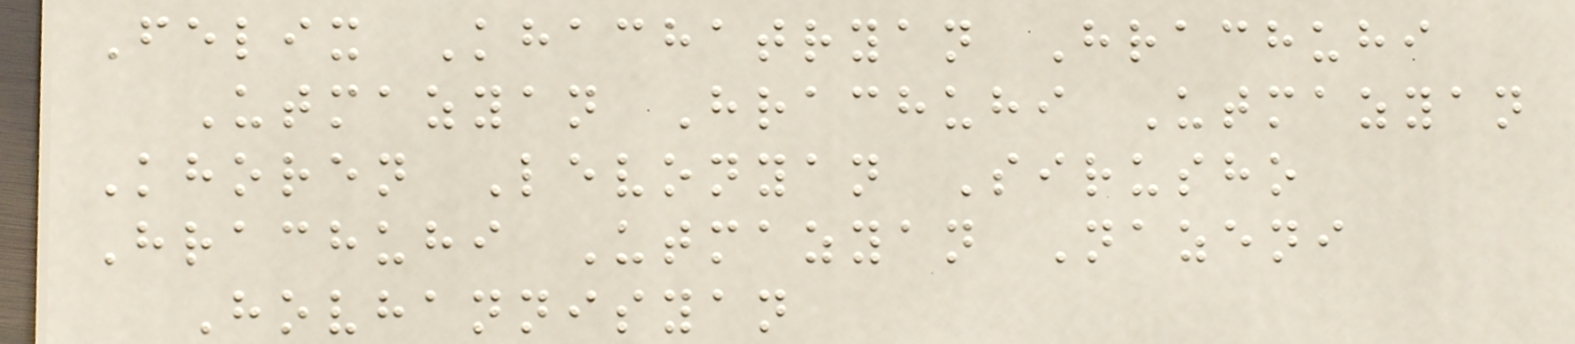Felix Khachatryan Hrachuhi
Utmazyan Hrachuhi Utmazyan
Khoren Levonyan Sirusho
Hrachuhi Utmazyan Nazeni
Hovhannisyan
